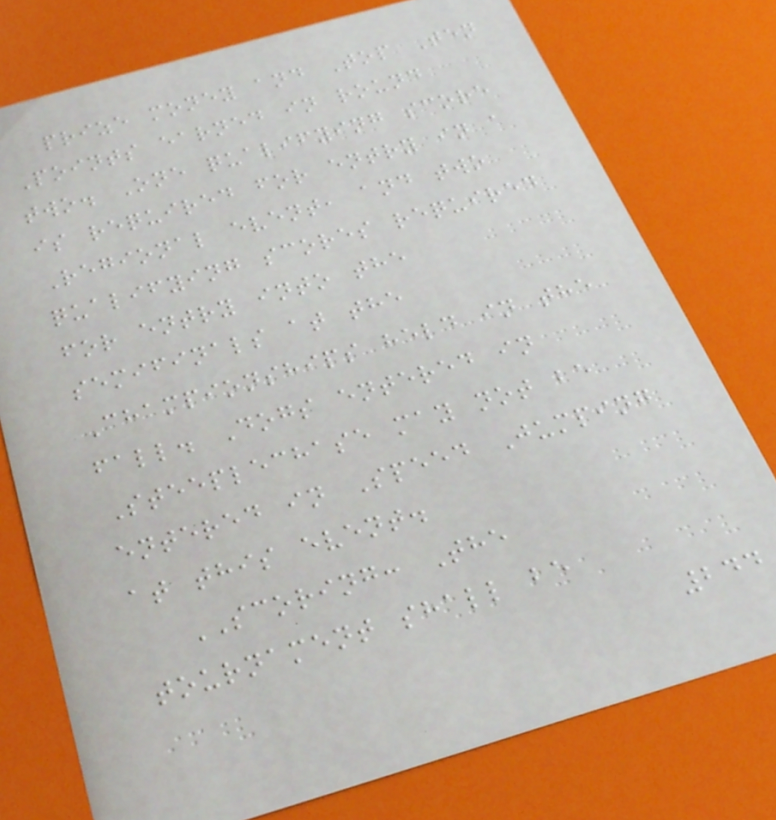prize money and Top Ten
Points earned in round
two. One qualifying score
is required for entry in a
Regional event, and two
qualifying scores required
for entry into the
semifinals at the
Championships held in the
fall. Dogs entered in
Steeplechase may not be
entered in Speed Jumping
at this event.
SCORING: The
tournament shall be
244
